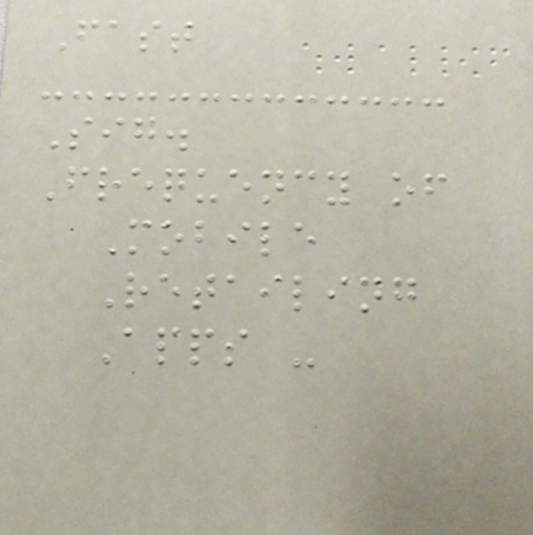Fast
Sig.
Frequency of
Mobile
Retailing
Apps -
